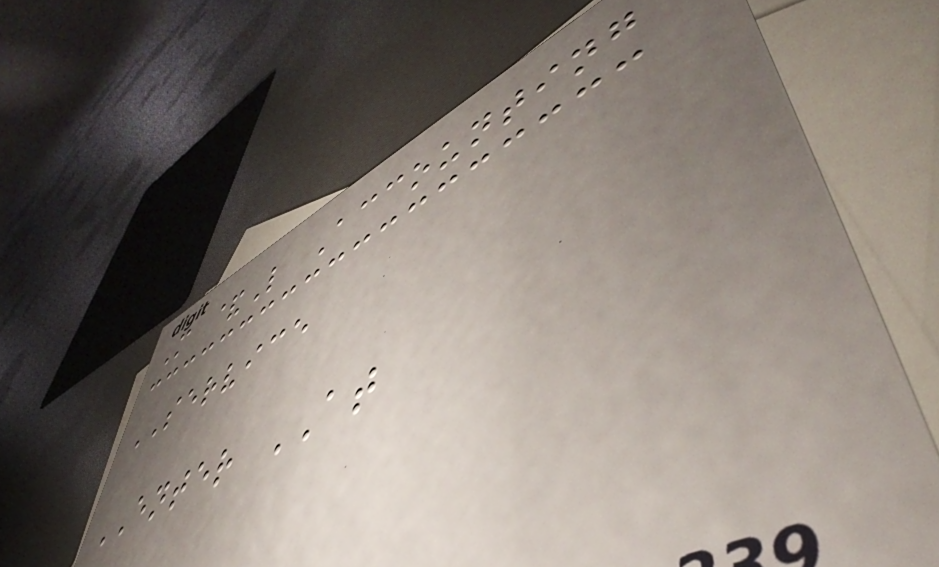M &L Accounting
SERVICE
ENTER AT
